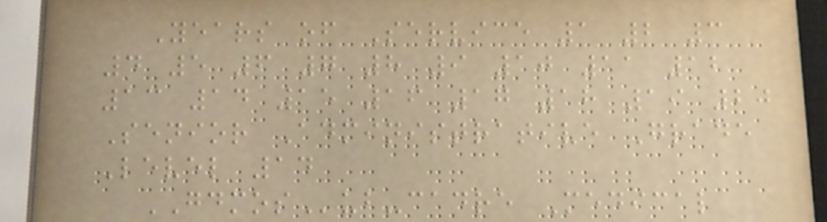Years of Service 1 2 3
4 5 6 7 8 9 10 11 12
13 14 15 16 17 18 19 20
Senior Administrative Grade
Level 14
GDMOSub-cadre Medical
